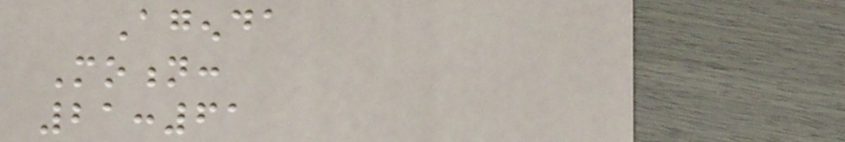Agenda
Motion:
21:61
